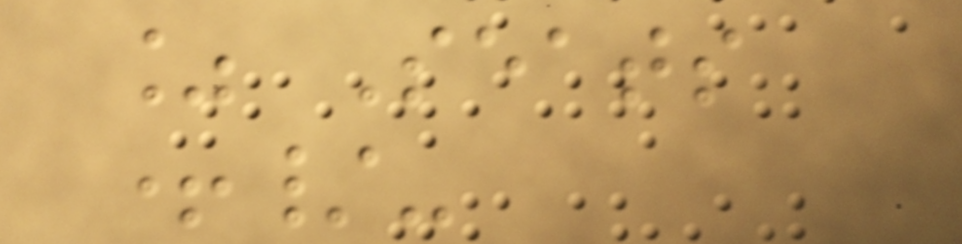% Seats
+/-
